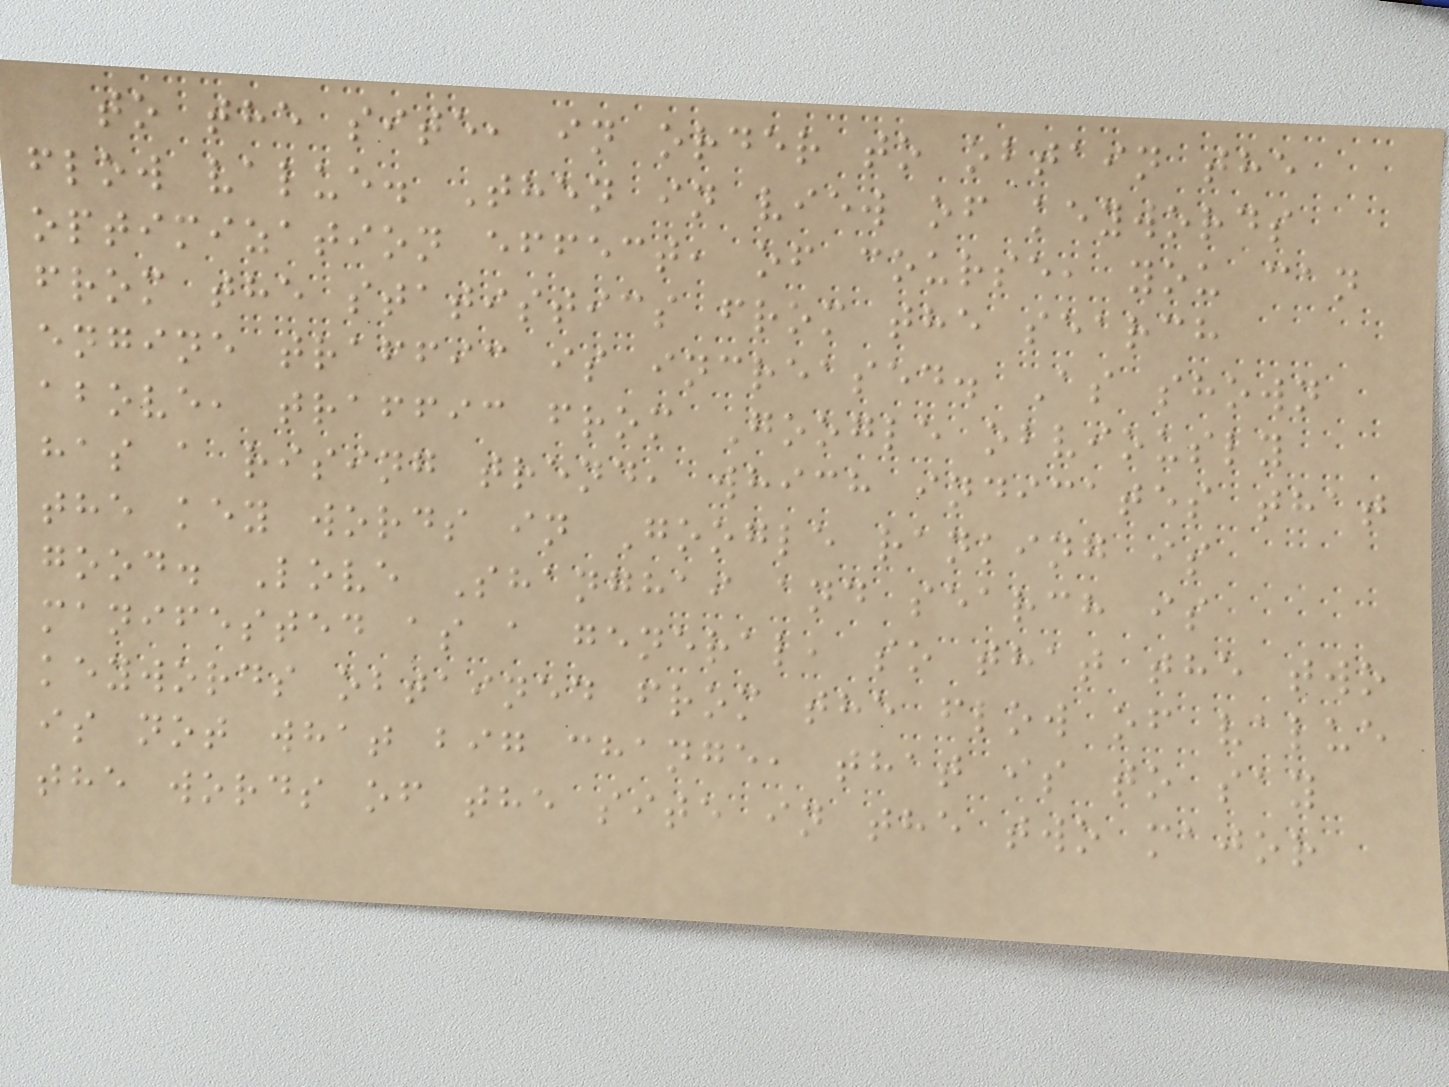to the site, in order to obtain the
flow value. Then in view of keywords
optimization effect, of course, you can
from the statistics from the search
engine traffic is increased. As shown
above, traffic from Google obviously
has a rising trend, which indicates that
the key words in Google ranking is
good. Love Shanghai and search is
manifested as a general, so that the two
keywords obtained from the flow of value
is not what big change, that is to say
the words of the site in the two major
